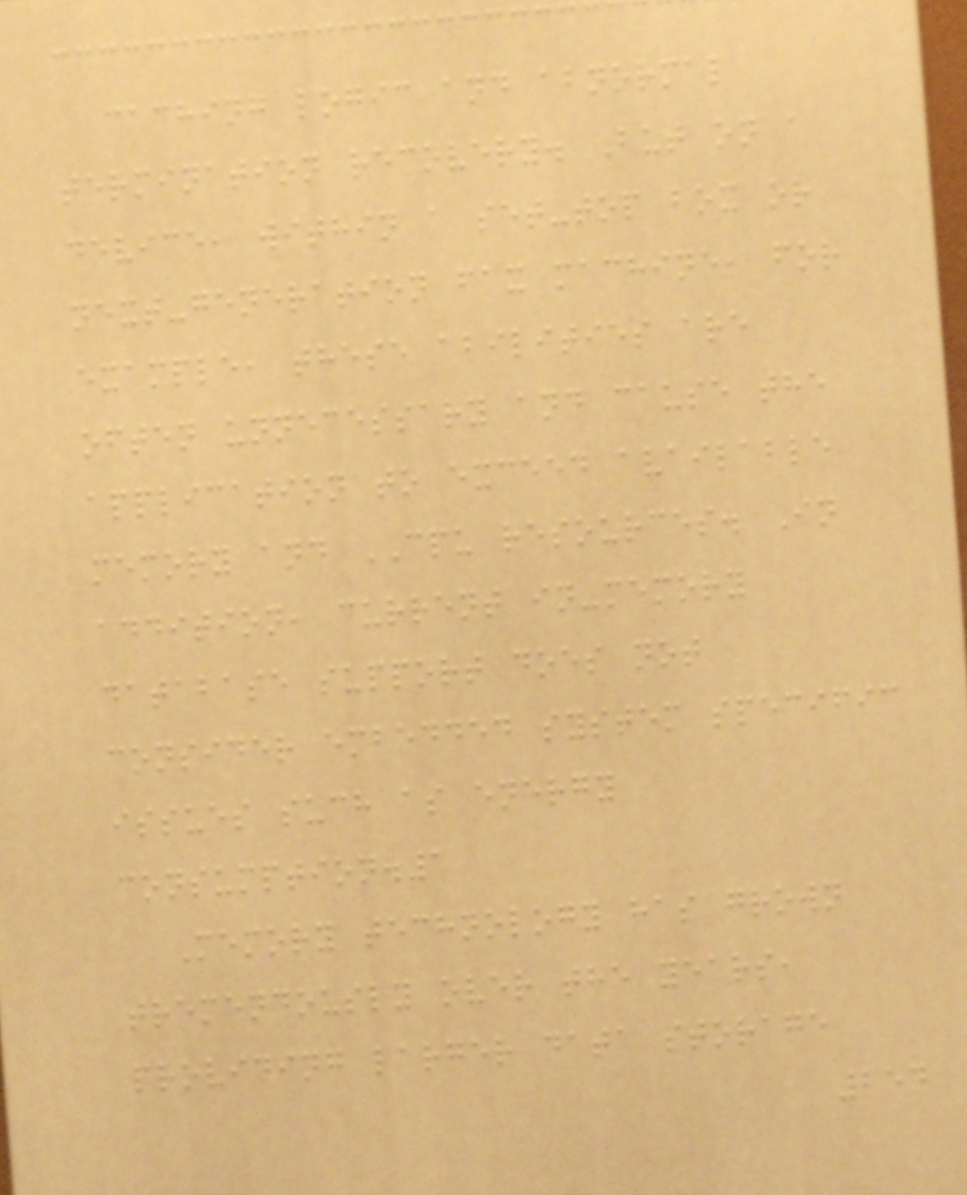caching logic and abnormal
termination recovery. But on a
device, within a set-top box or
next-generation fax machine, for
example, these abilities are
often unnecessary and cause the
application to exceed available
memory and CPU resources. In
addition, current in-memory
database support does not
consider embedded system specific
issues such as energy
consumption.1
Memory technology has grown
tremendously over the years,
providing larger data storage
254
